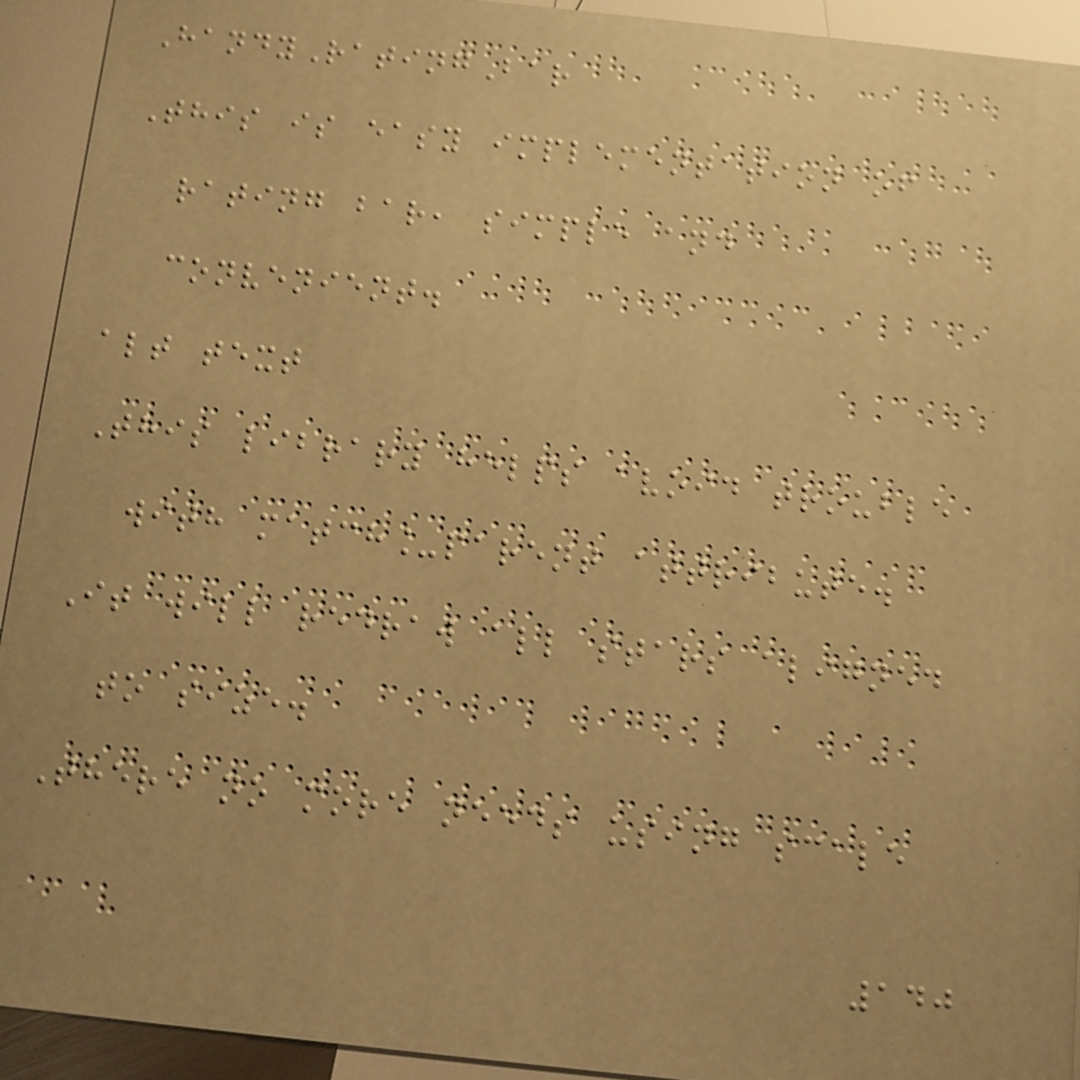HandyRatingBar
This is easy implementation of
rating bar, simple and
convenient.
alt text
This library helps avoid trouble
with match_parent attribute.
It will redraw all stars aligned
to size.
There no more needs using scale
140
